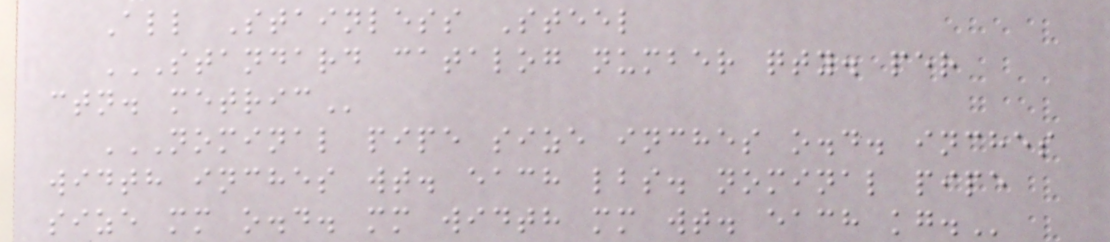All Stainless Steel
STANDARD CATALOG NUMBER QTY. PER
CTN. METRIC
NOMINAL PIPE SIZE INCHES O.D. INCHES
WIDTH INCHES WT. EACH LBS. NOMINAL PIPE
SIZE MM O.D. MM WIDTH MM WT. EACH KG.
